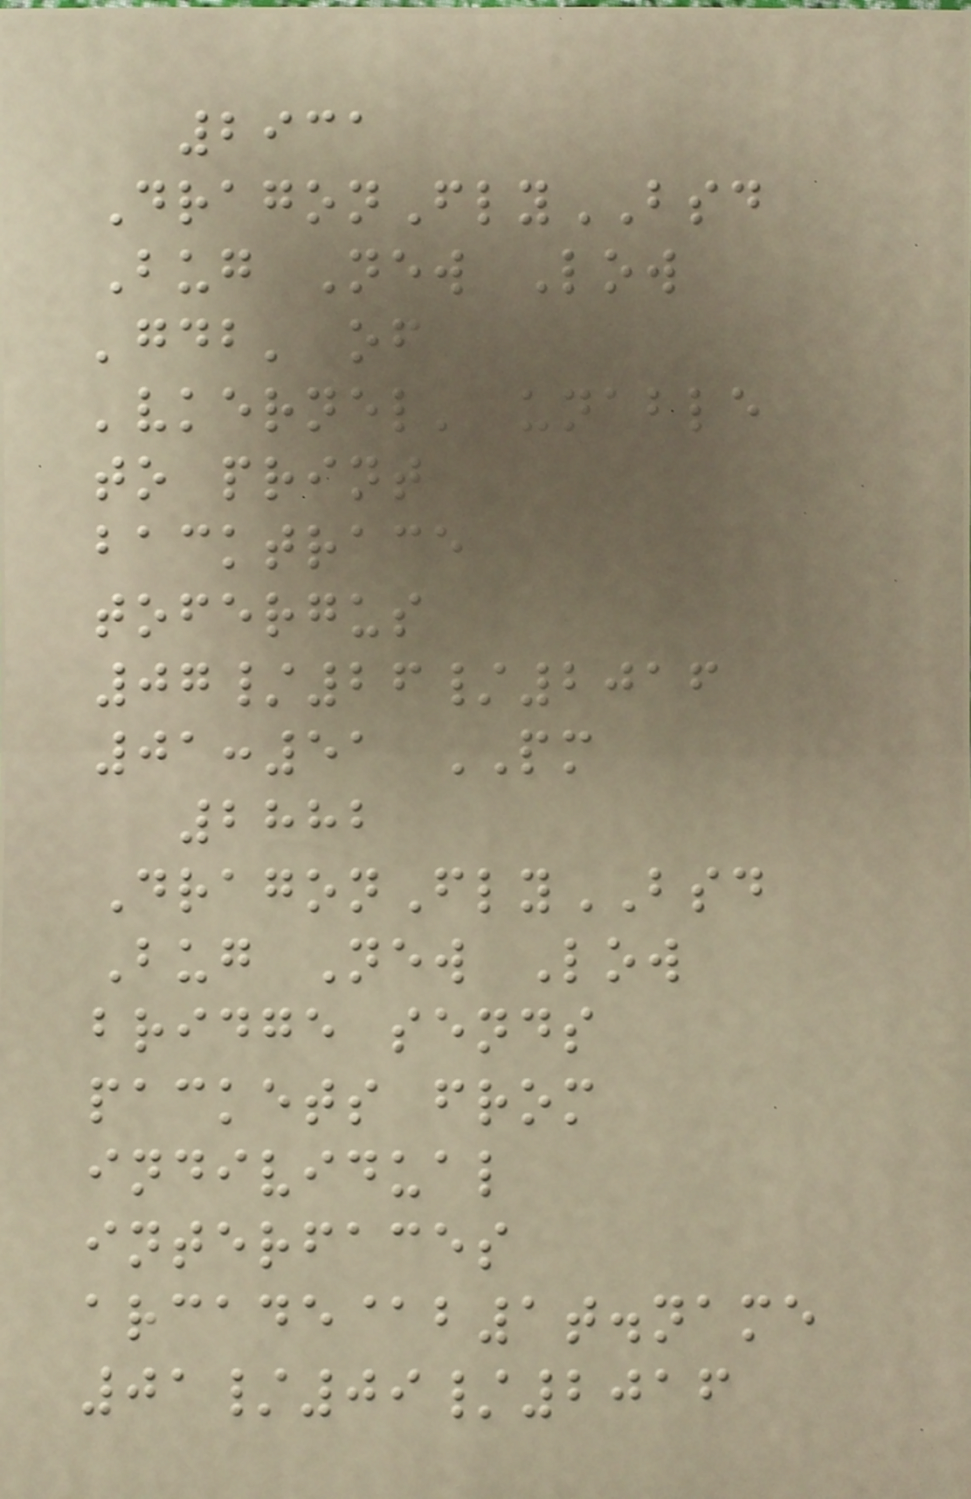2931
DragonFlyBSD
Bug New Low
'gdb' of
'vkernel' unable
to print
backtrace
tofergus
07/26/2016
01:51 PM
2882
DragonFlyBSD
Bug New Low
bridge sends
packets from
individual
interfaces
arcade@b1t.name
01/09/2016
